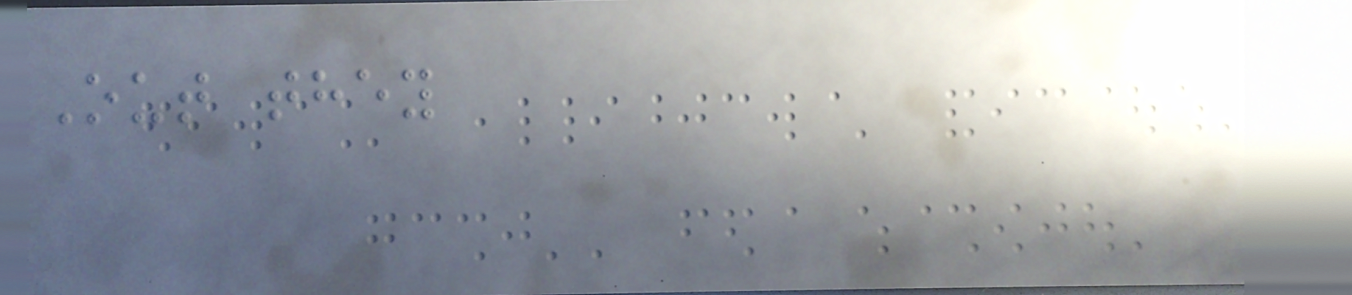Out they
